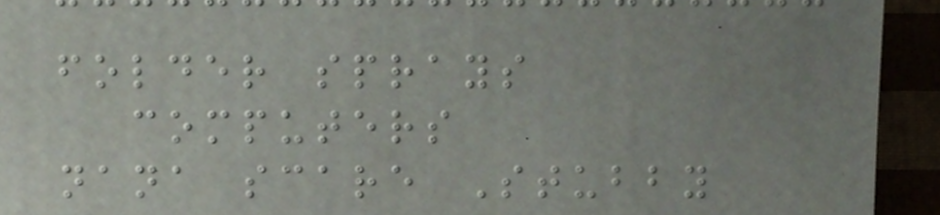folder sprays
computers
nana scare Stubby
